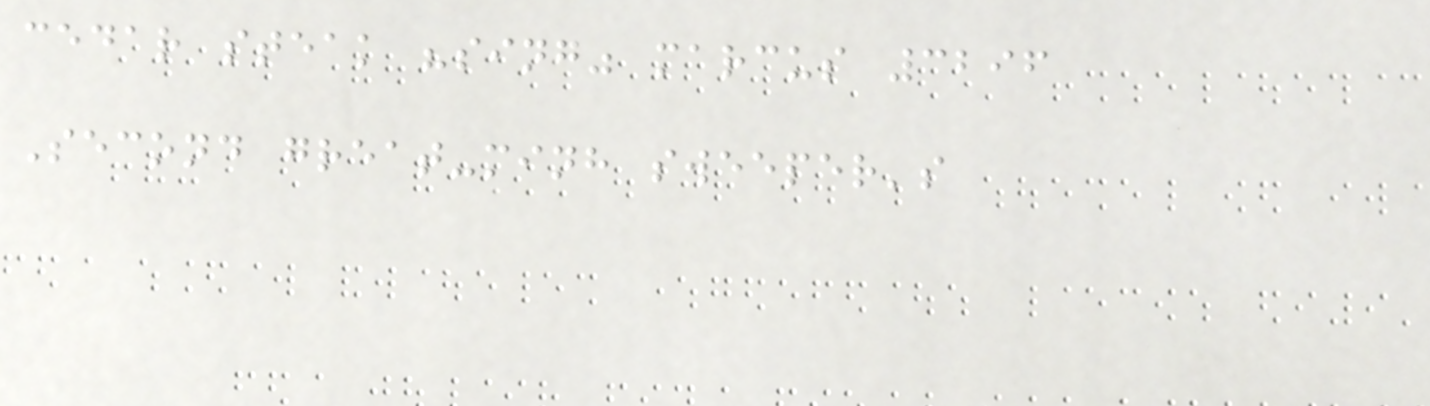cedar steak "sing" marcus 3296
Second great-minh sweeper's
